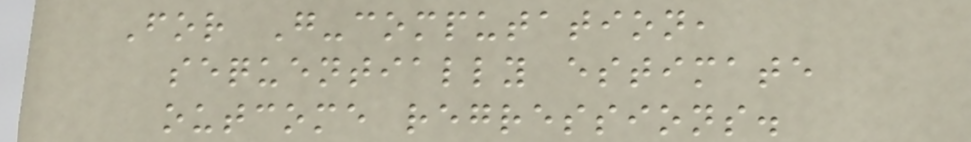For G-computation,
sequentially estimate
outcome regressions.
